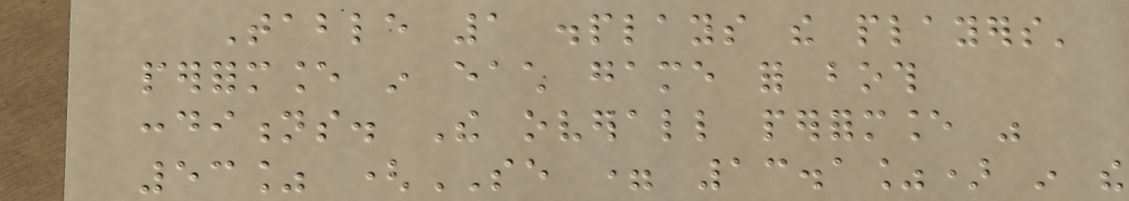Table 1 displays the players'
performance in each game for both
conditions. The overall performance was
53% (SE = 13.1%) in the
